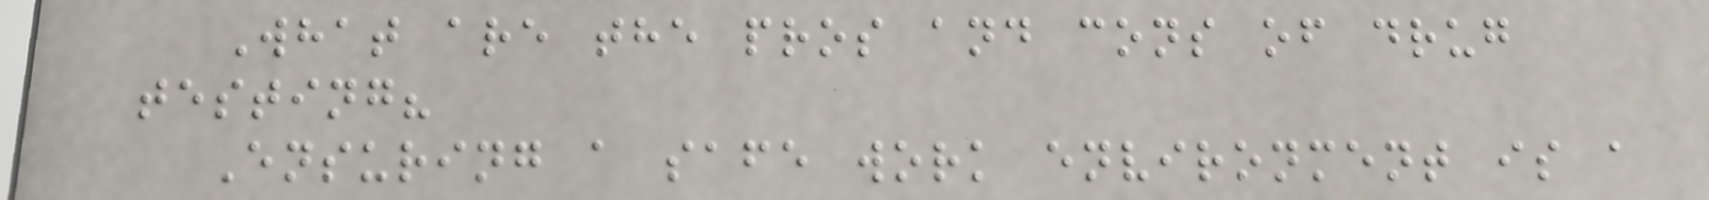What are the pros and cons of drug
testing?
Ensuring a safe work environment is a
